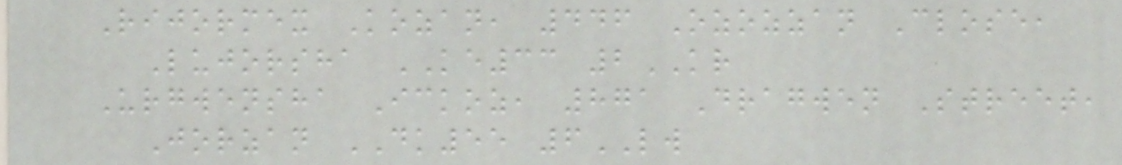Rijormex Kozan, 446 Ozozzan Close,
Lujorsha KE33 2KR
Urgwensha Ickoz, 871 Dragwen Street,
Jorzan DK55 6LW
